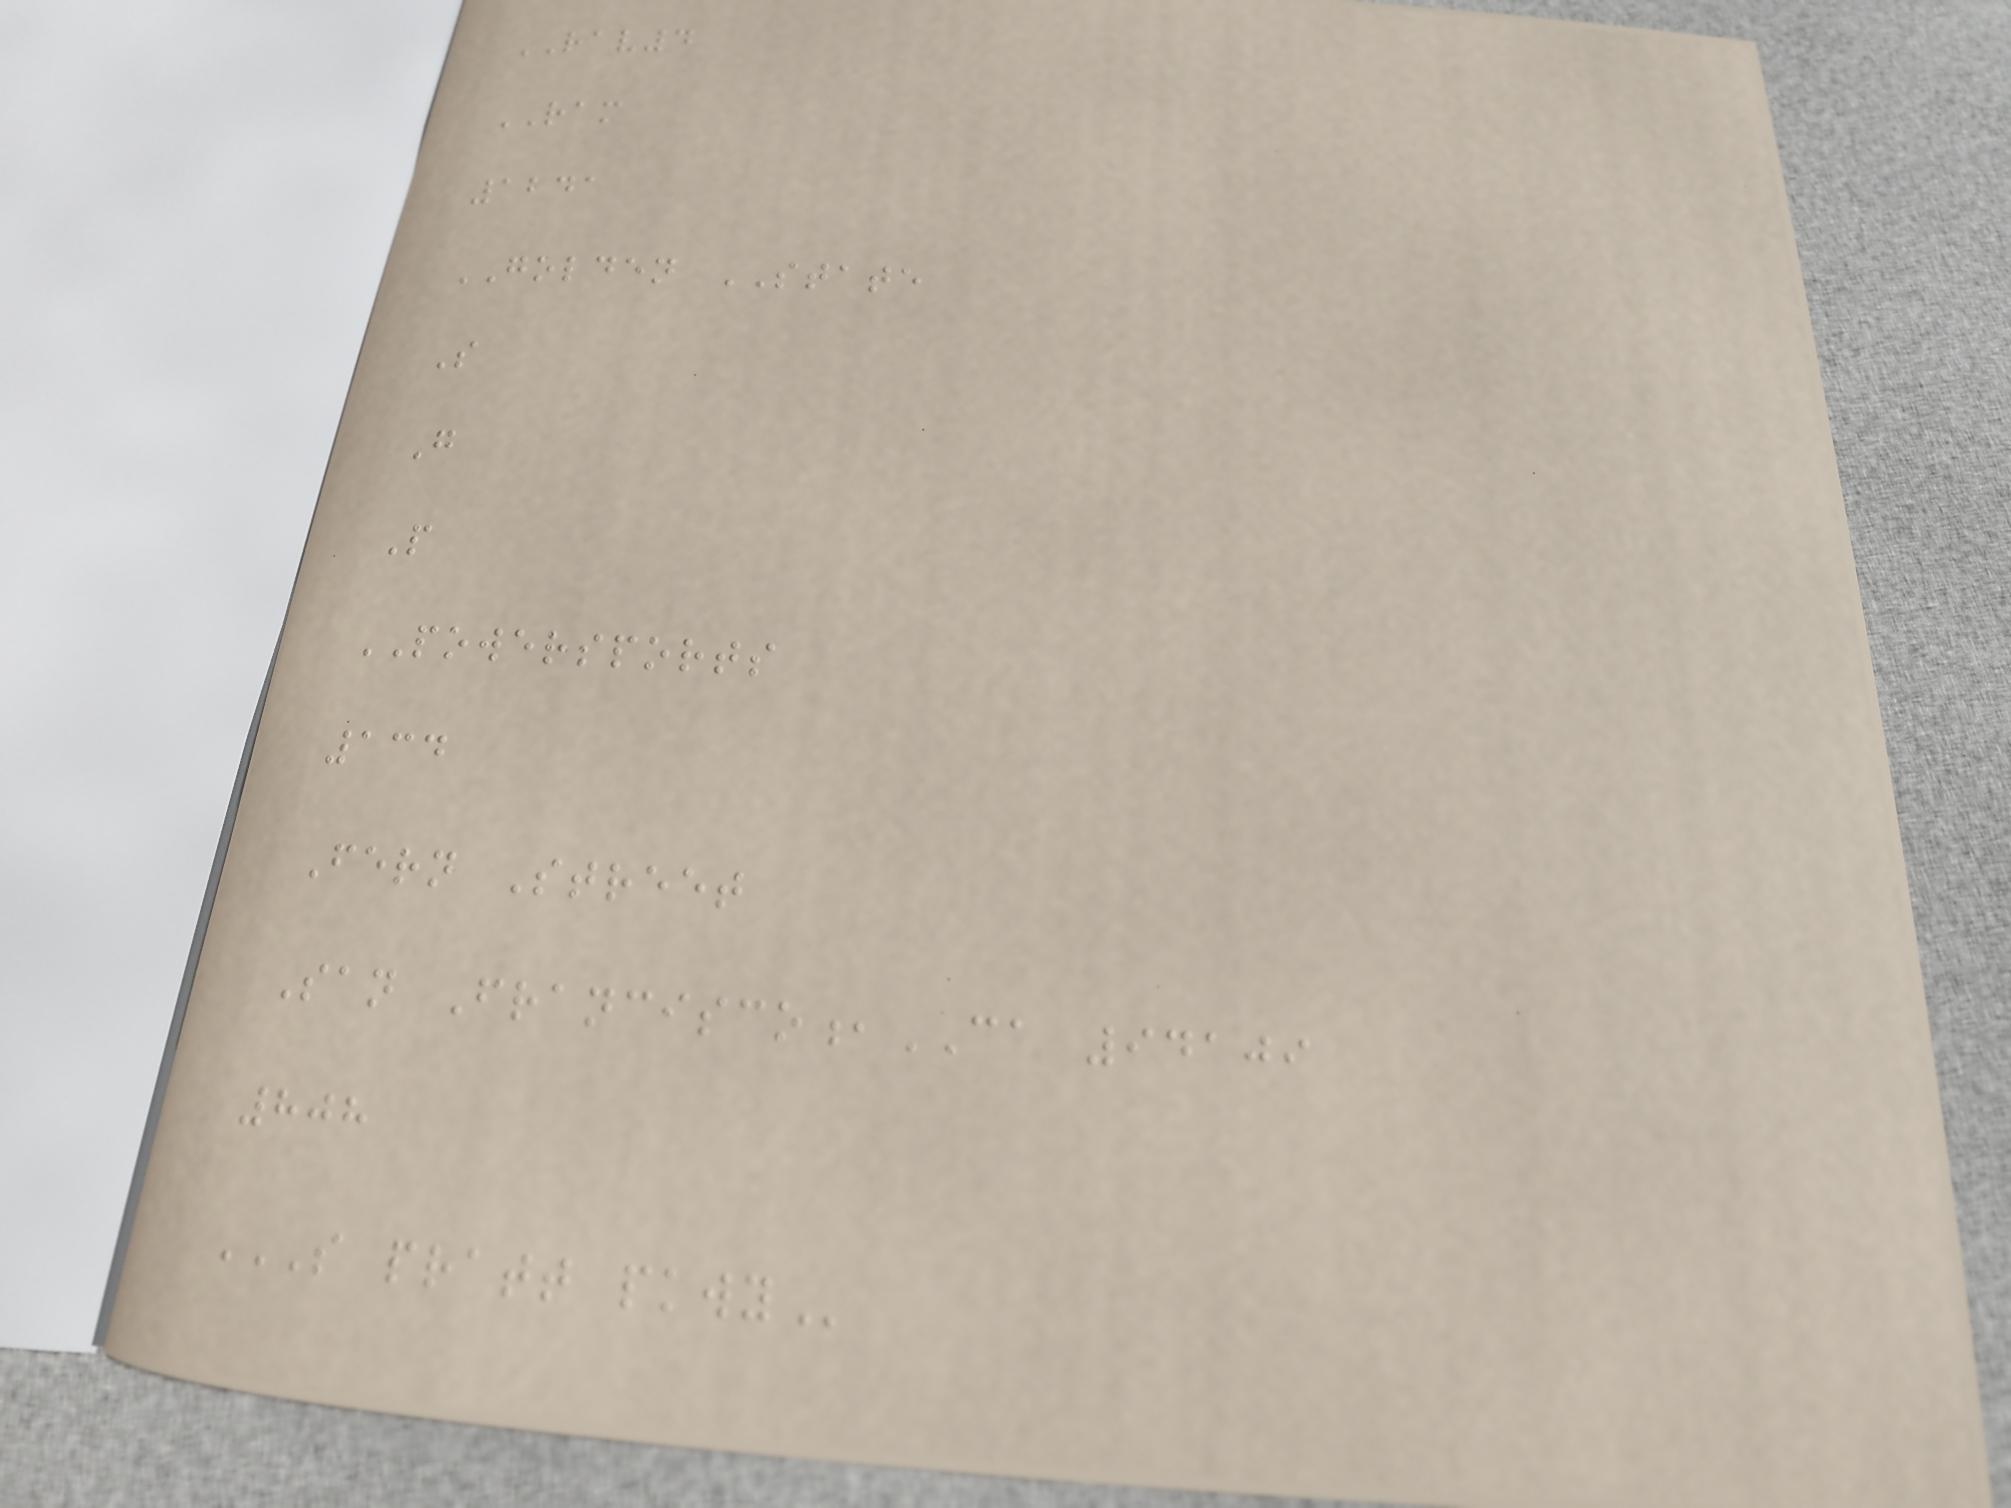RAV4
RAM
1241
GOLDEN STATE
S
G
P
POWERSPORTS
134
Fern Street
San Francisco,CA 94109
808
S PRATT PKWY
